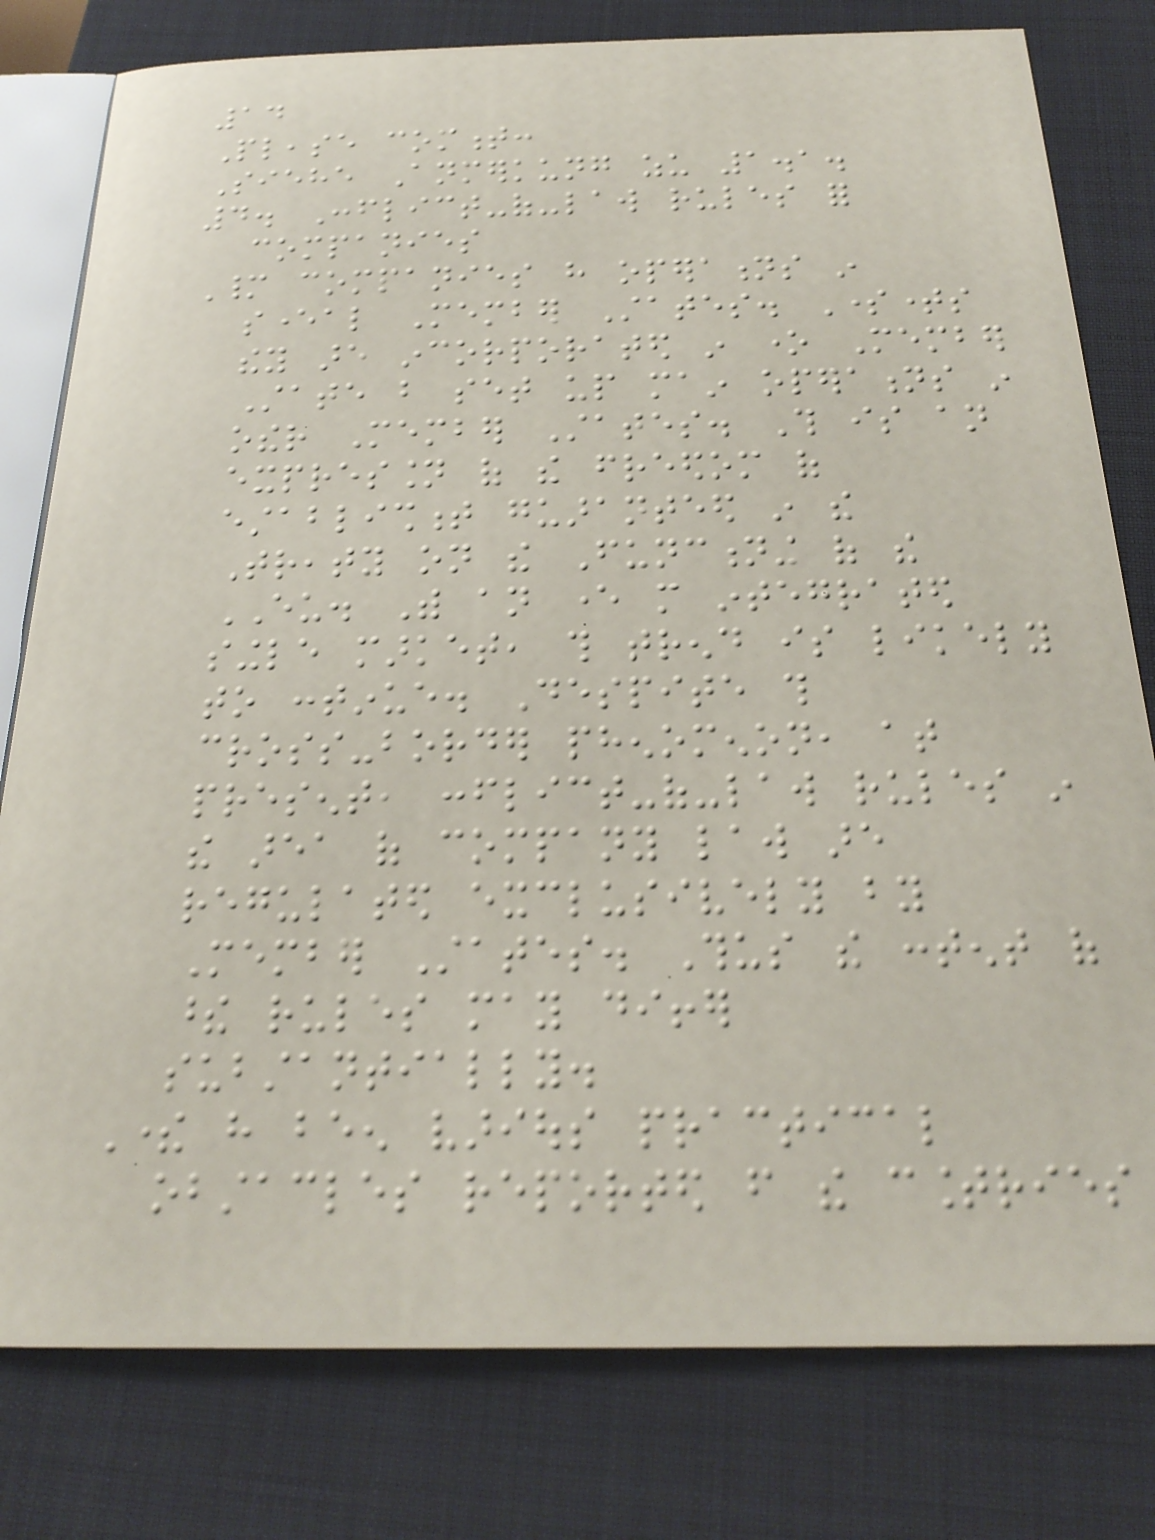14
Please comment:
Siehe Anmerkung zu 1.1.
4. Conflict-of-law rules for
companies
Many companies have operations in
several Member States. Sometimes
they are incorporated in one Member
State but set up main operations in
other Member States. This is an
expression of the freedom of
establishment guaranteed in the
Treaty on the Functioning of the
EU. With an ever more integrated
single market, this trend is likely
to continue. Despite this
cross-border phenomenon, at
present, conflict-of-law rules in
the area of company law are
regulated exclusively by
Member States. Thus the content of
these rules may differ
substantially.
There have been various practical
obstacles reported from the countries
